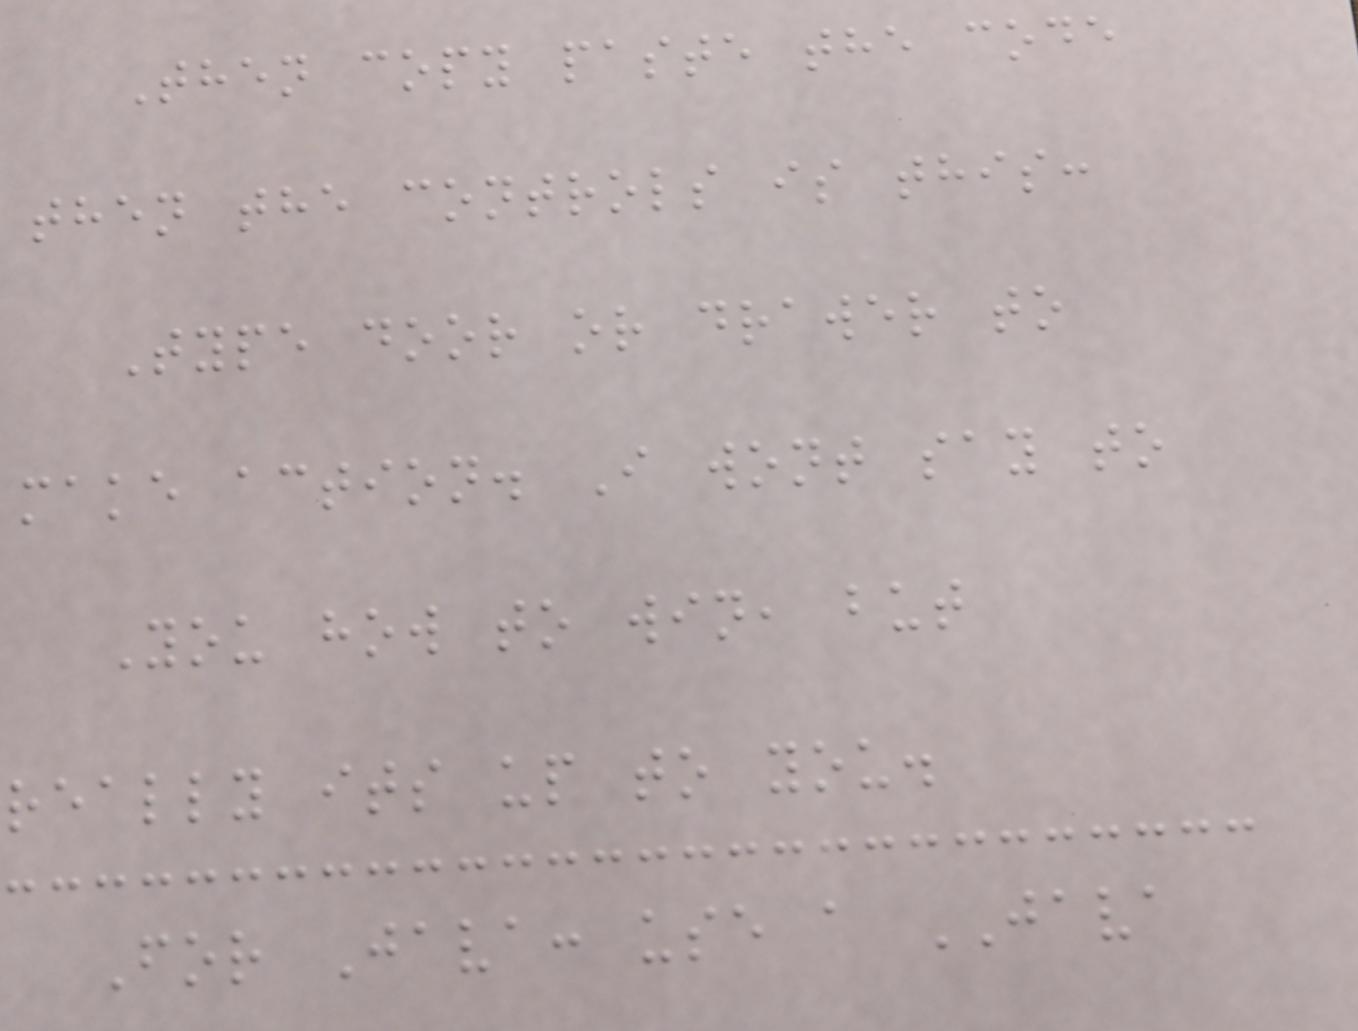Then copy paste the code
then the controls is this:
Type door or drawer to
make action. I wont say to
You how to win, but
really its up to you.
For Java: use a JAVA
